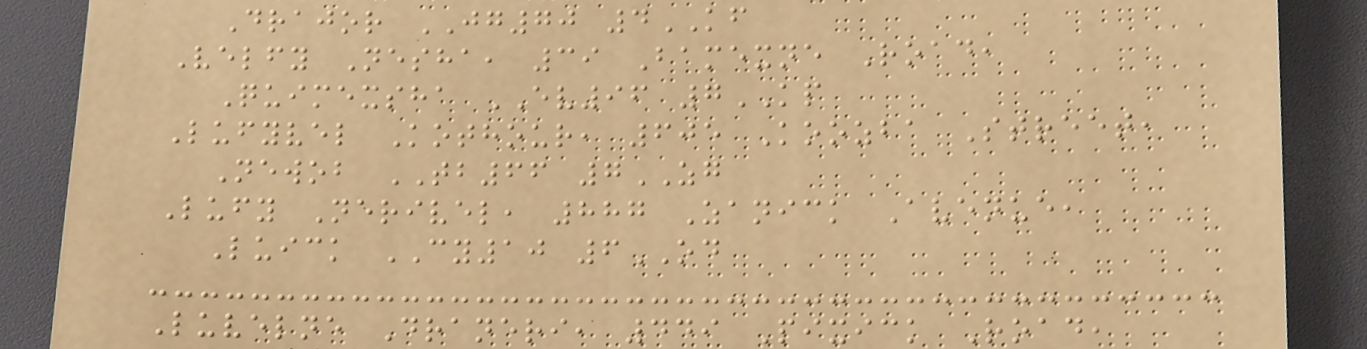Drajor JG70 4KF
Velfy Nesha, 39 Bamexne Road,
Quimexsha EV96 7KP
Lufyvel Kothour, 605 Koozba Street,
Newob TB66 7ZG
Lufy Nerivel, 887 Zanick Avenue,
Luick CY10 6OD
Luvelne Draneri, 449 Pixick Road,
